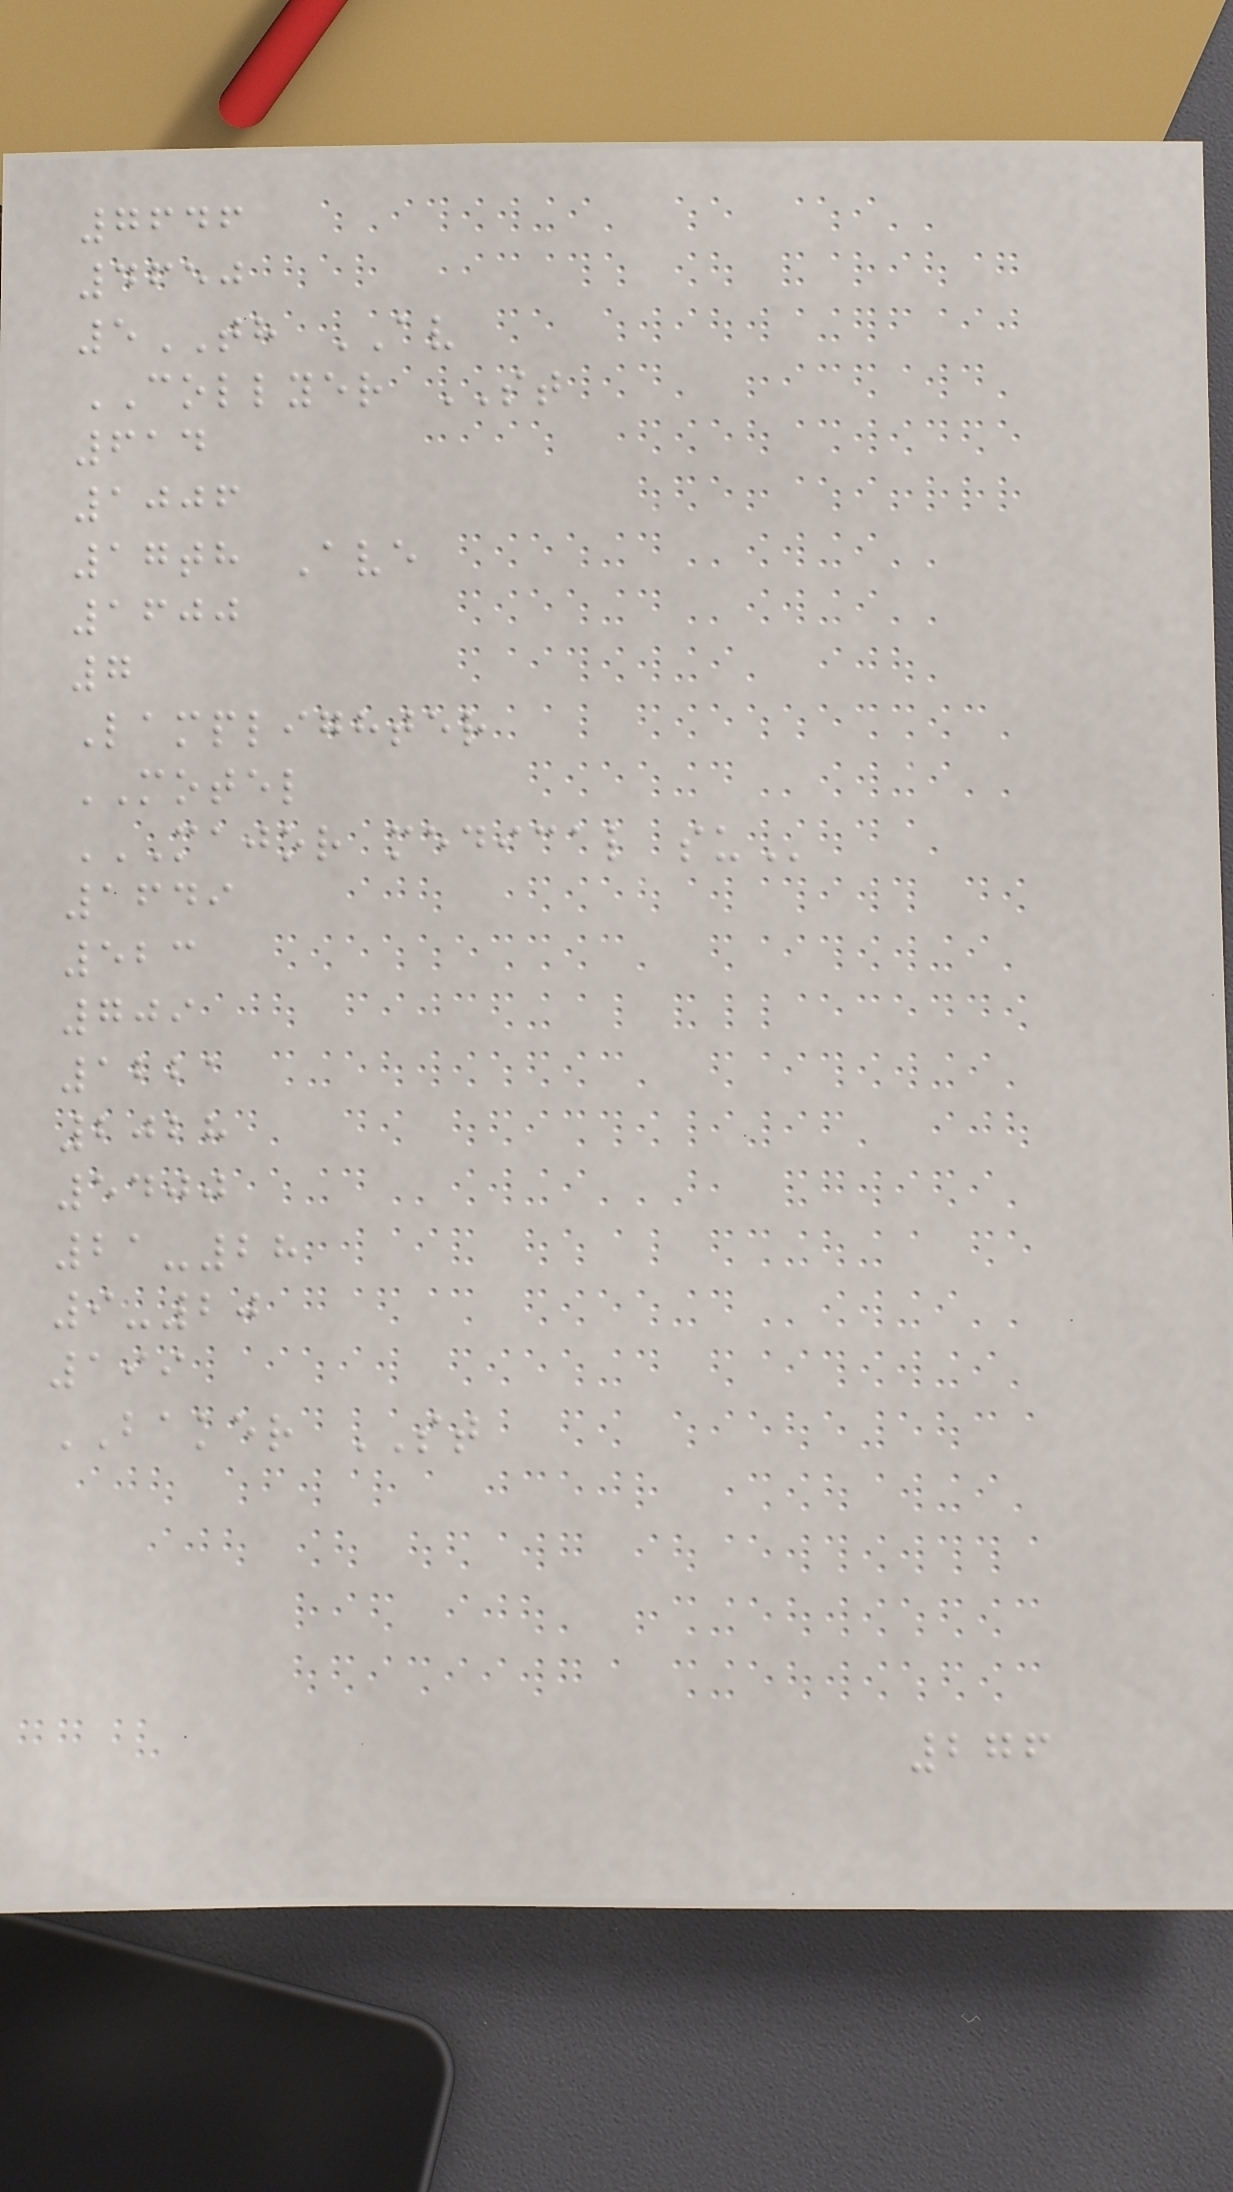7646
4650
5TH AV
COLLYER ST
614
1006
17th Ave
1600
7
Lamplighter
MOTEL
MAJOR MEDICAL SU
1649
523
709
1221
2028
5400
21-28
9-20
199
BAKER ST
276
